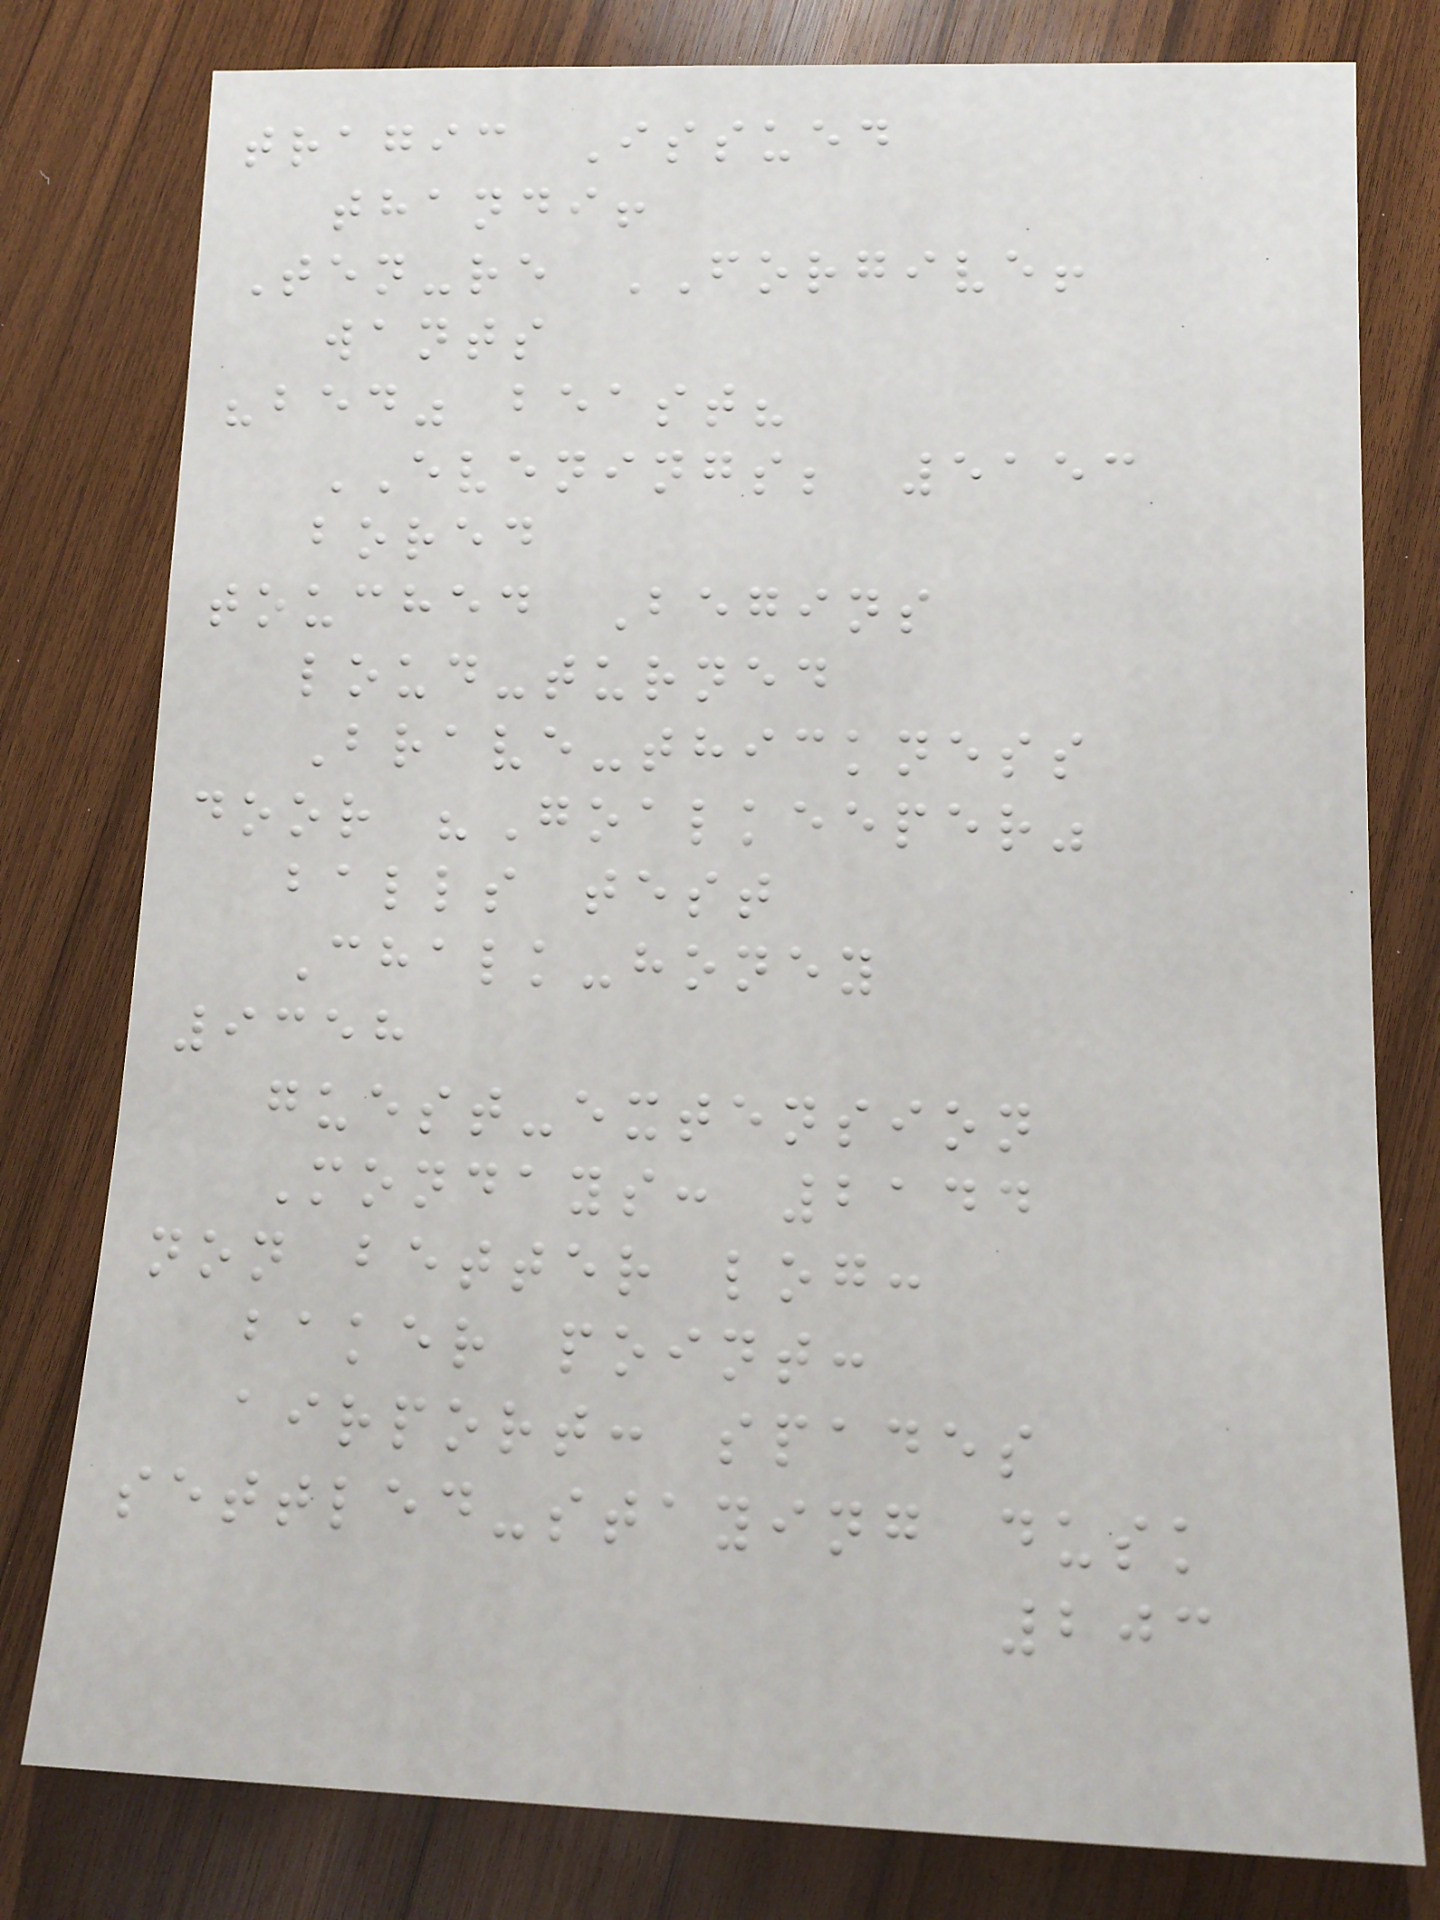tragic Issued
thandi!
Ten-re FORGIVE!
wants
"bed" beast?
EVENINGS; 5153
bored
touched Begins
loud-turned
Brave-thickness
door "Goalkeeper"
balls test
Chalk-honey
9358
guest-extension
Mondays: 2144
non better log:
baker point:
airport: spades
settled-staying dusk
203
